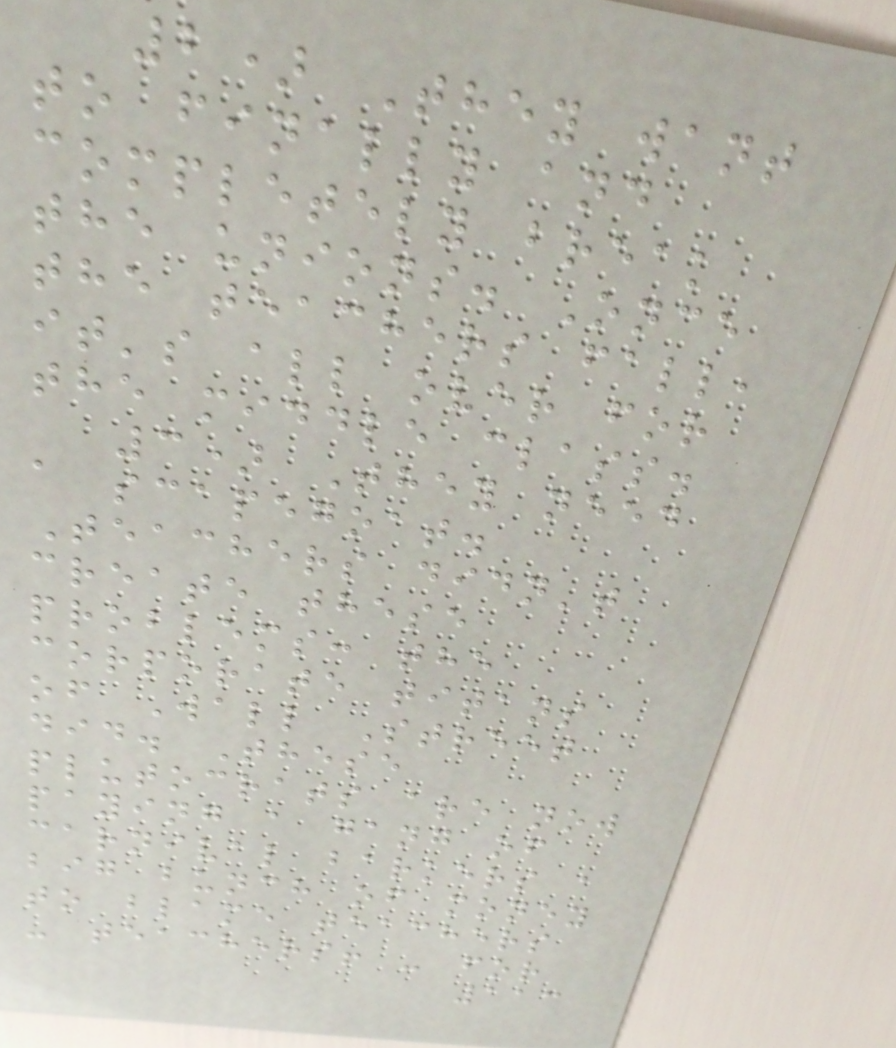2) They want
to finally and
completely break
the unions. Once
the teachers fall,
it's all over for
the middle class.
3) They need
a scapegoat.
Teachers didn't
create these
problems: the
corporate titans
of Wall Street
did. These
plutocrats are now
paying a gang of
carnival barkers a
big bunch of money
to blame teachers
- teachers! - for
113
